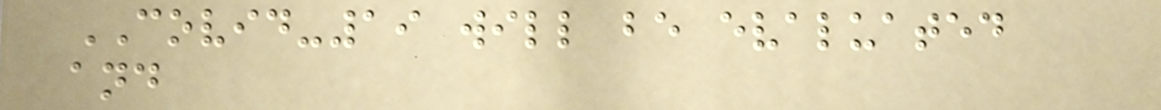COVID-19 will be evaluated
and
